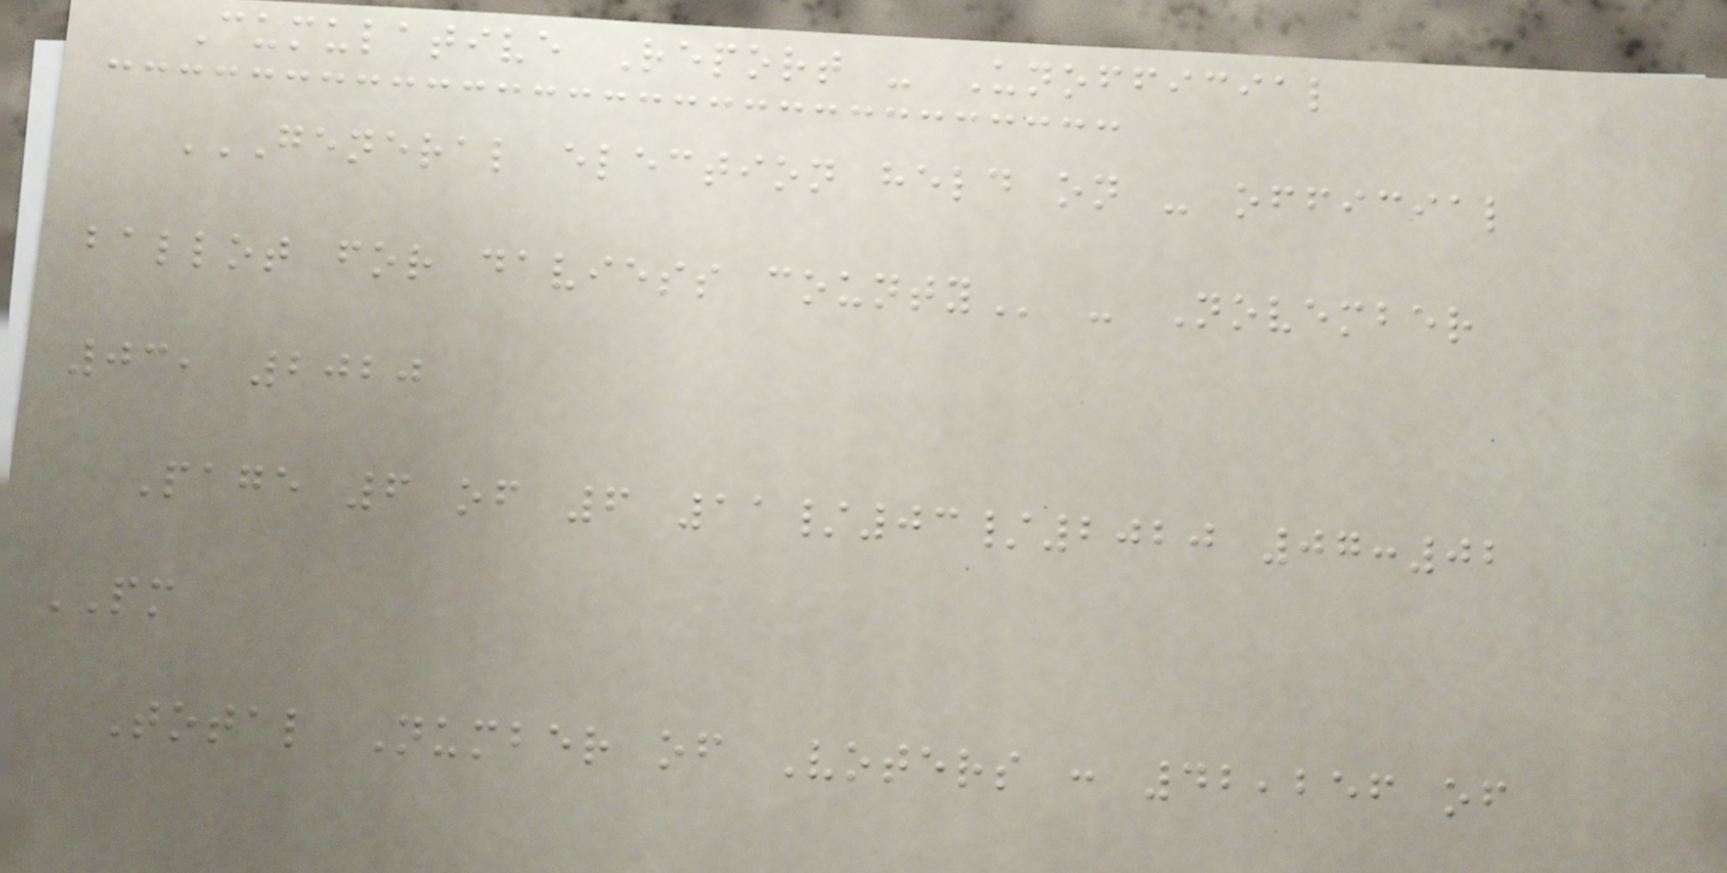Cumulative Report - Unofficial
GENERAL ELECTION HELD ON - OFFICIAL
BALLOT FOR DAVIESS COUNTY - November
03, 2020
Page 6 of 6 11/03/2020 07:02
PM
Total Number of Voters : 42,256 of
